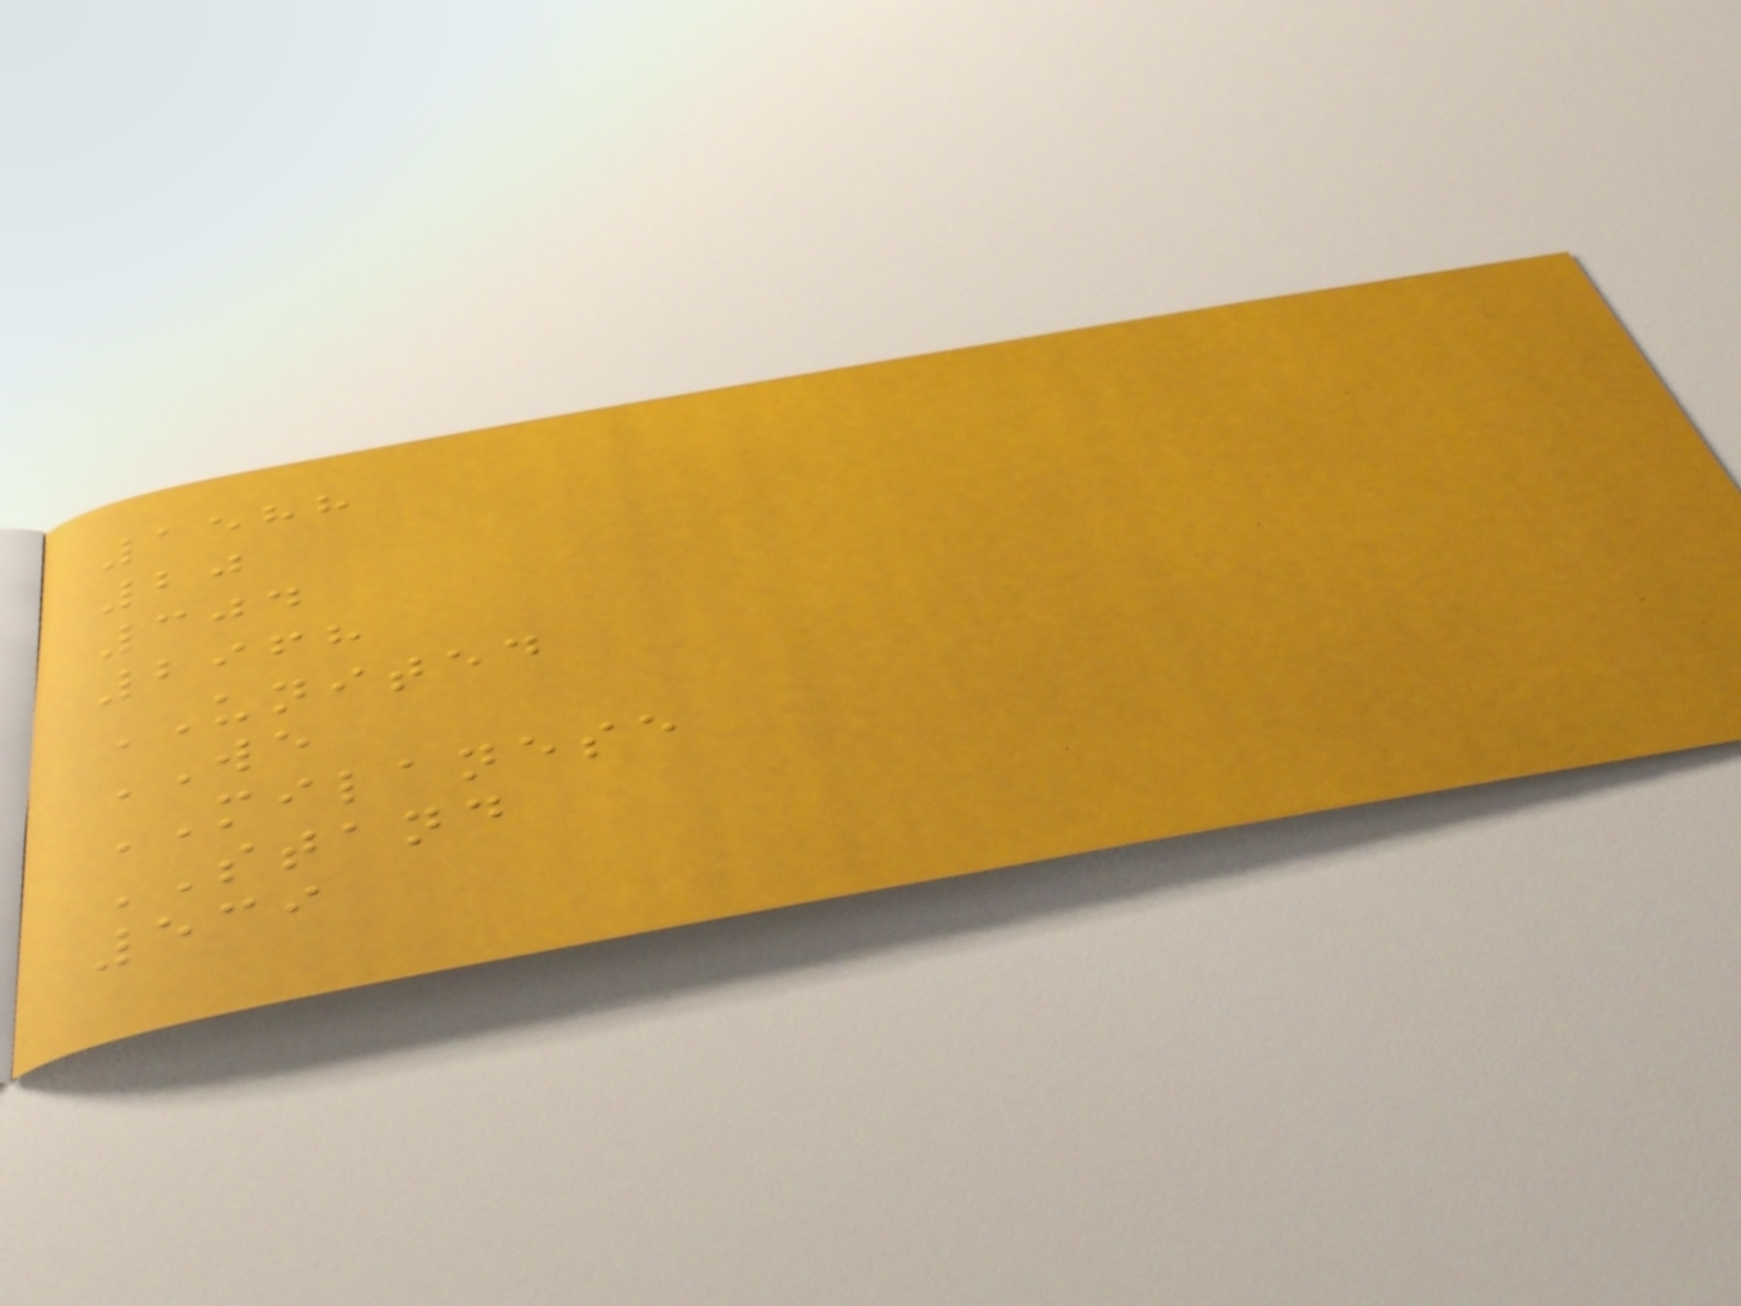1588
20
304
2968
UNITED
WE
MILANESE
STAND
539
